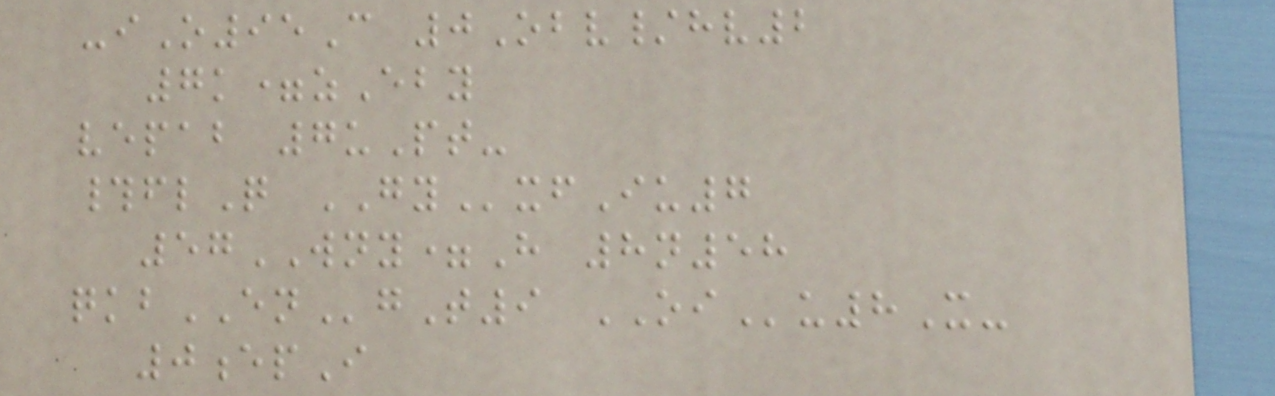-iO95C 0Obv/hv2
7k=zEby
vepab 7uPt-
#flQ GYxfIu7
57WNY=H 8n58
qkbENgT9 OIu8X-
0epI
